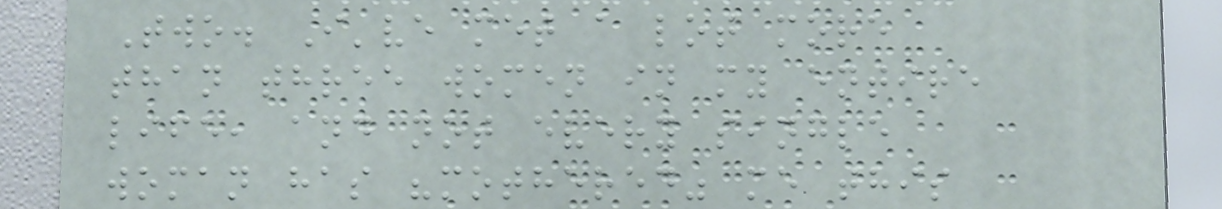Two. I've met a lot more
than three women in my entire
life, and not every single
woman has "mothered" me this
